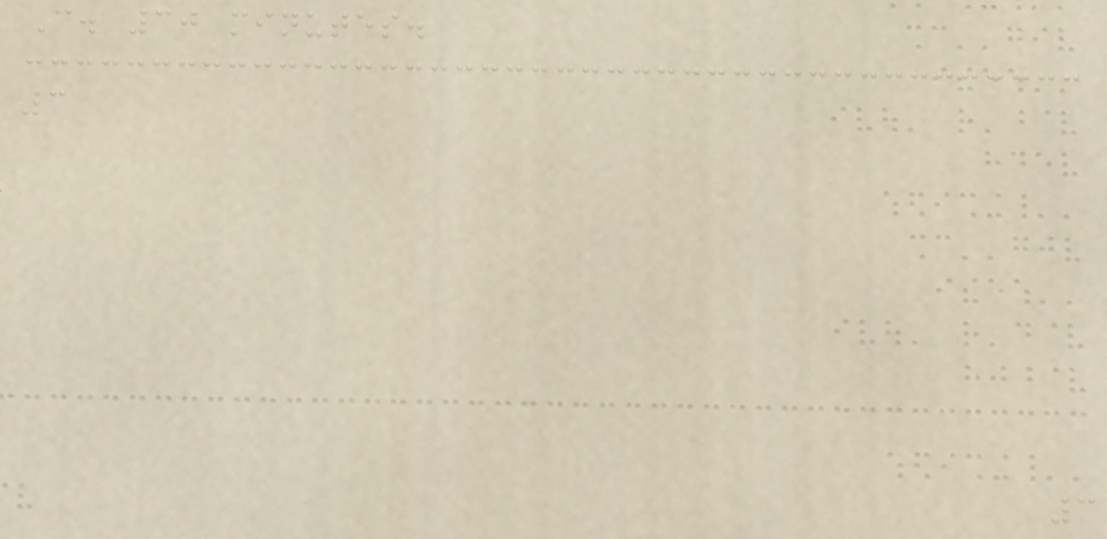C. 30 minutes.
3
3
